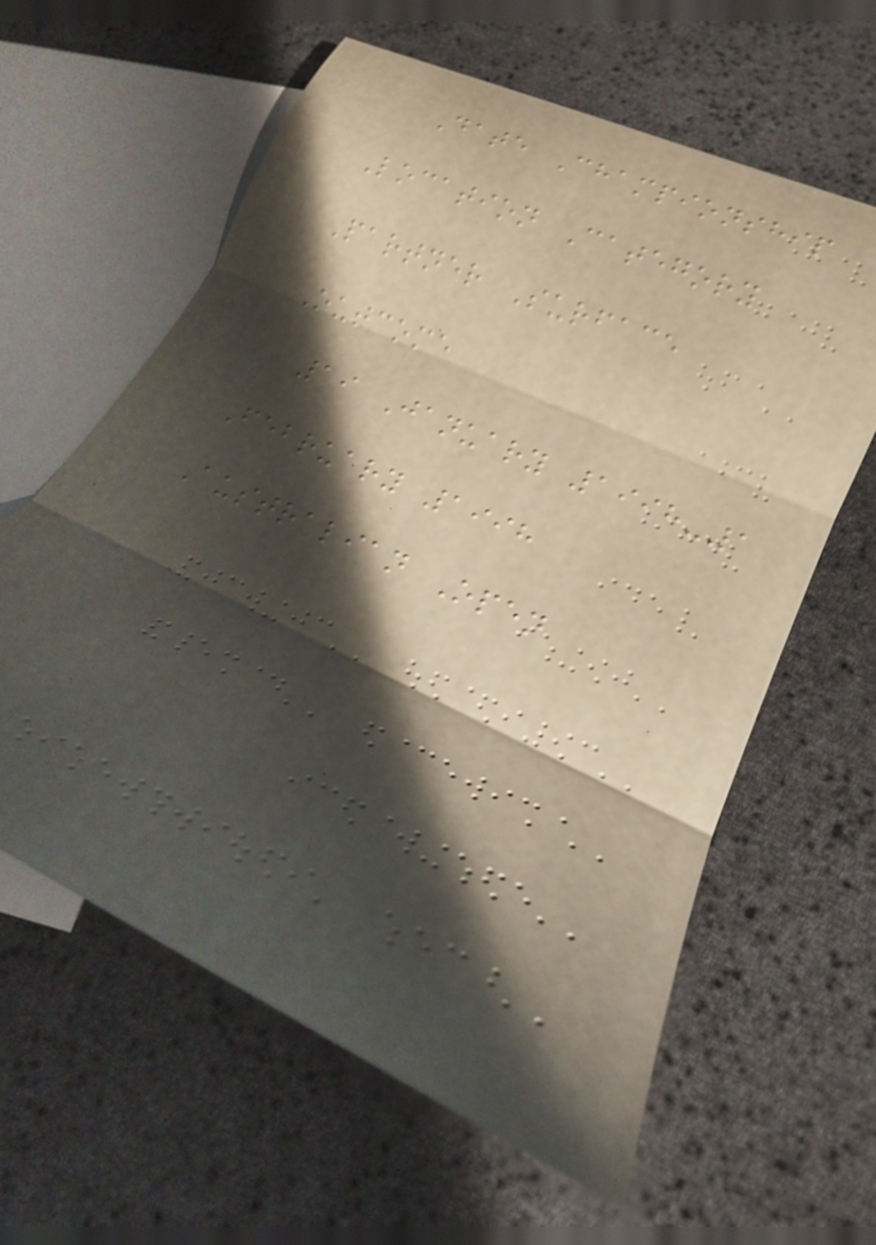Date Championship
Location Category
Partner Surface
Outcome
19 January 1998-1
February 1998
Australian Open
